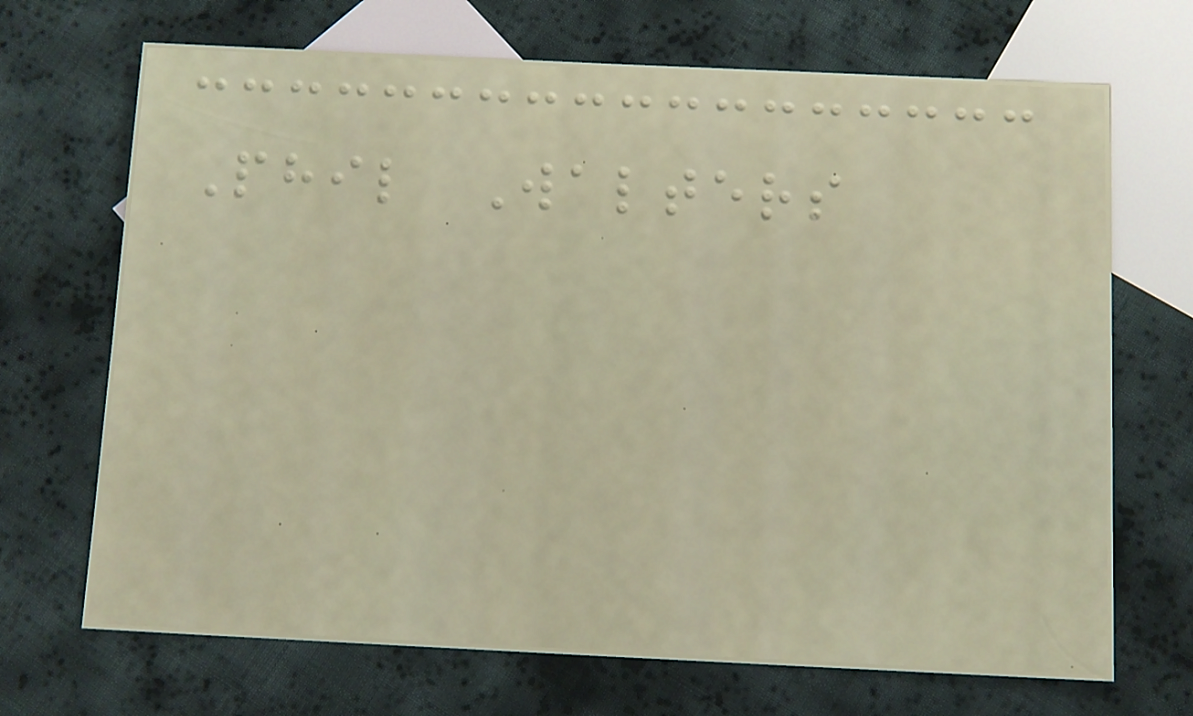Phil Walters
